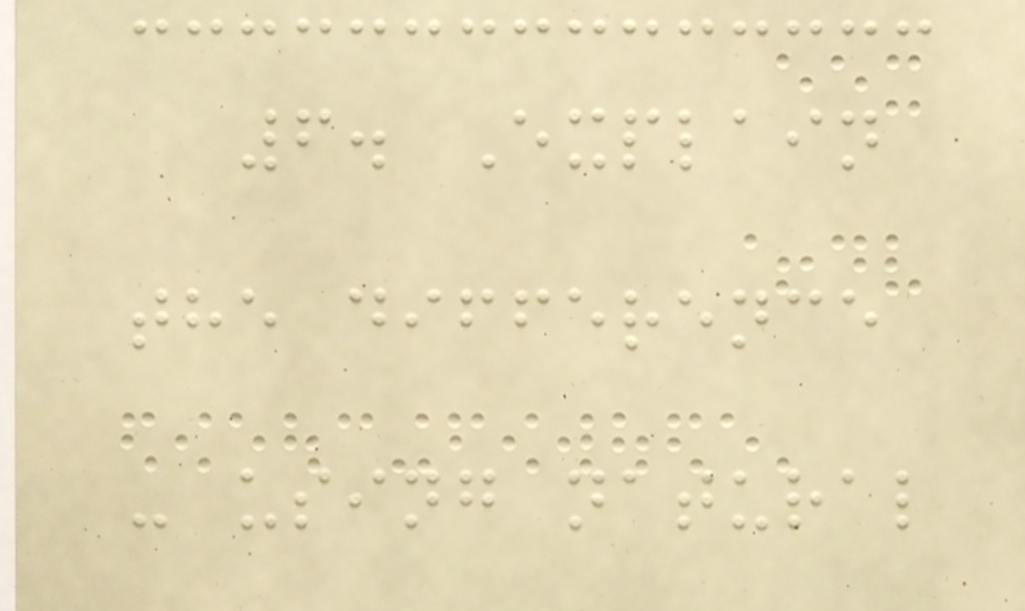6. Explain
the difference
- using natural
